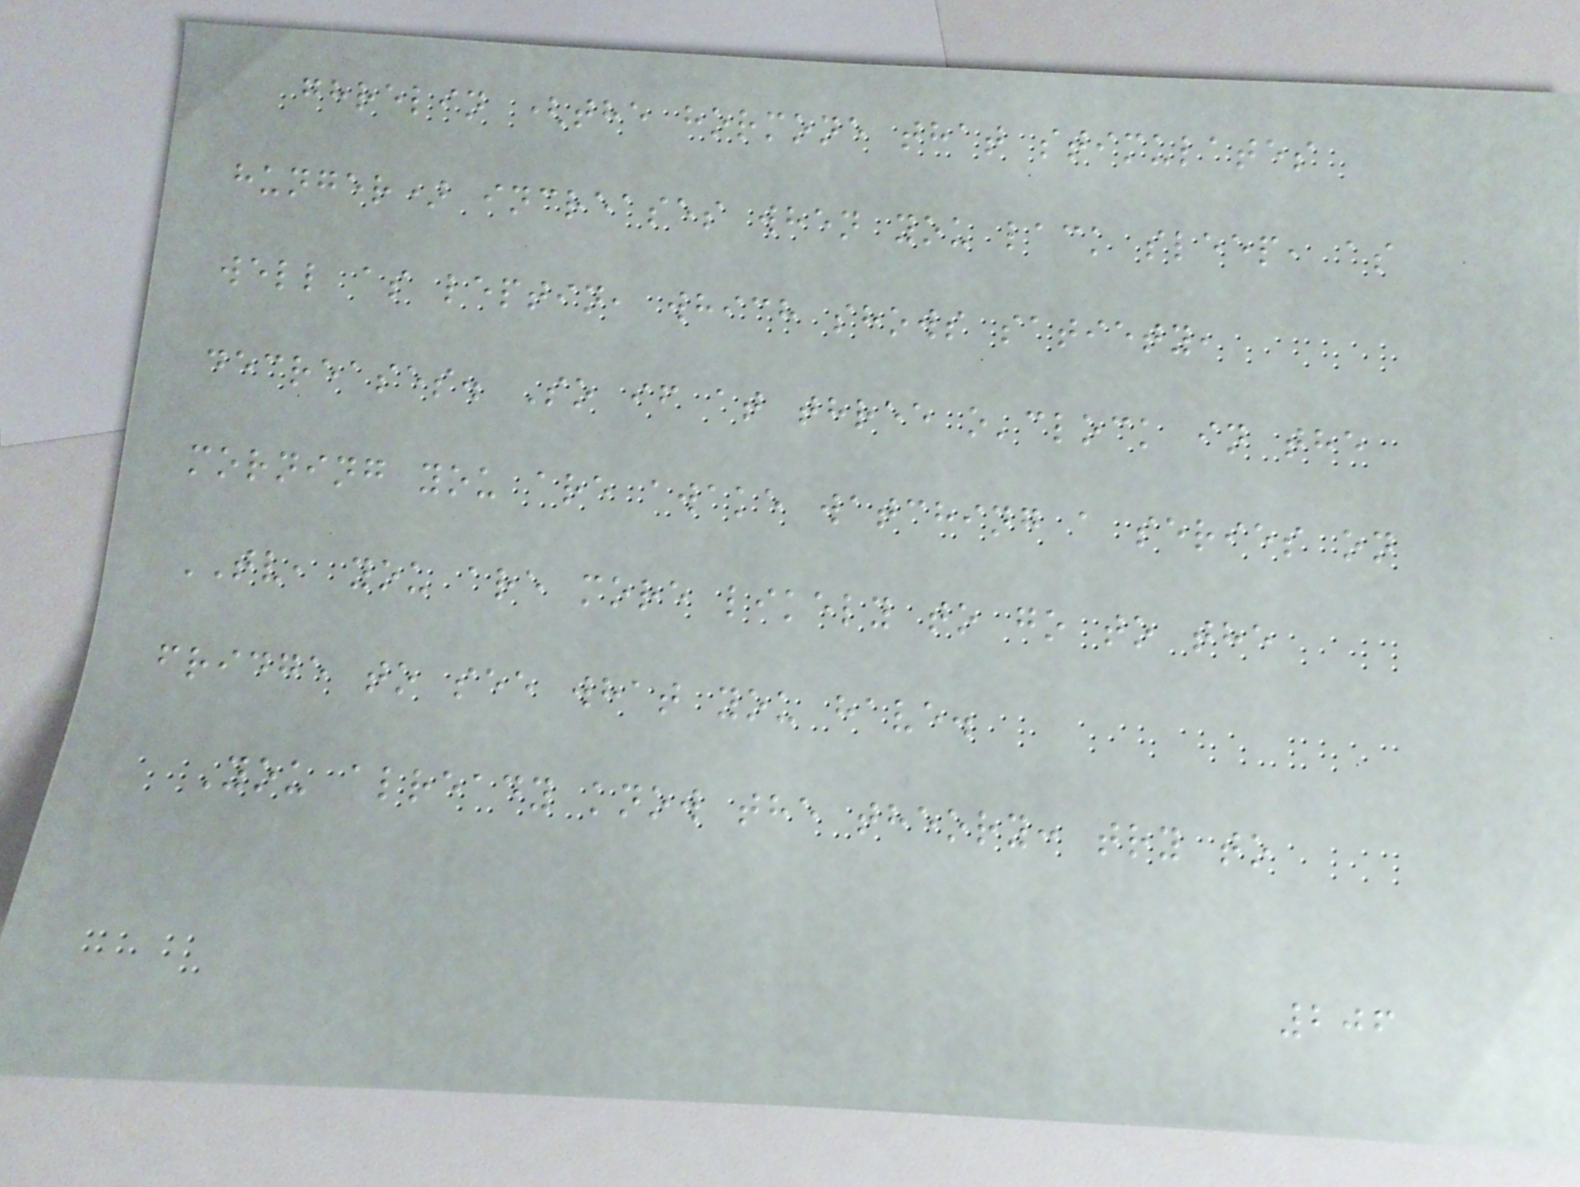ghrelin (the hormone that stimulates
hunger) increases when you lack sleep, as
well as leptin, which shows satiety,
decreases. So if at three o'clock in the
morning you are awake watching a series on
TV, you are more likely to go to the
fridge to see what you have.
You already know the theory: try to
206
